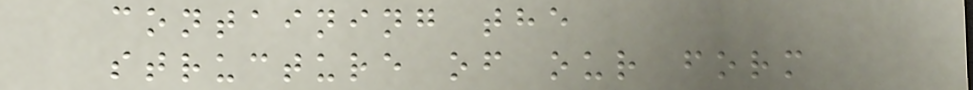containing the
structure of our form
